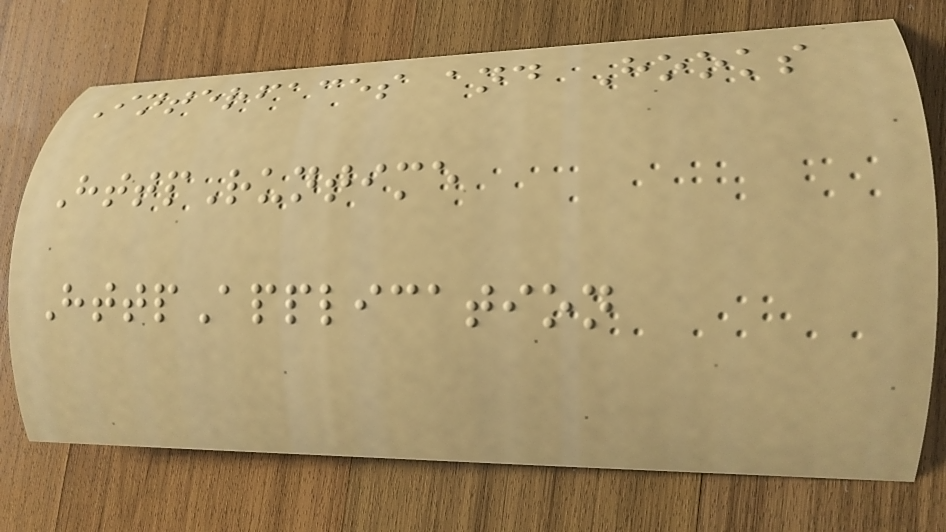Interfaces and Hooks
HttpRuntime
HttpApplication
